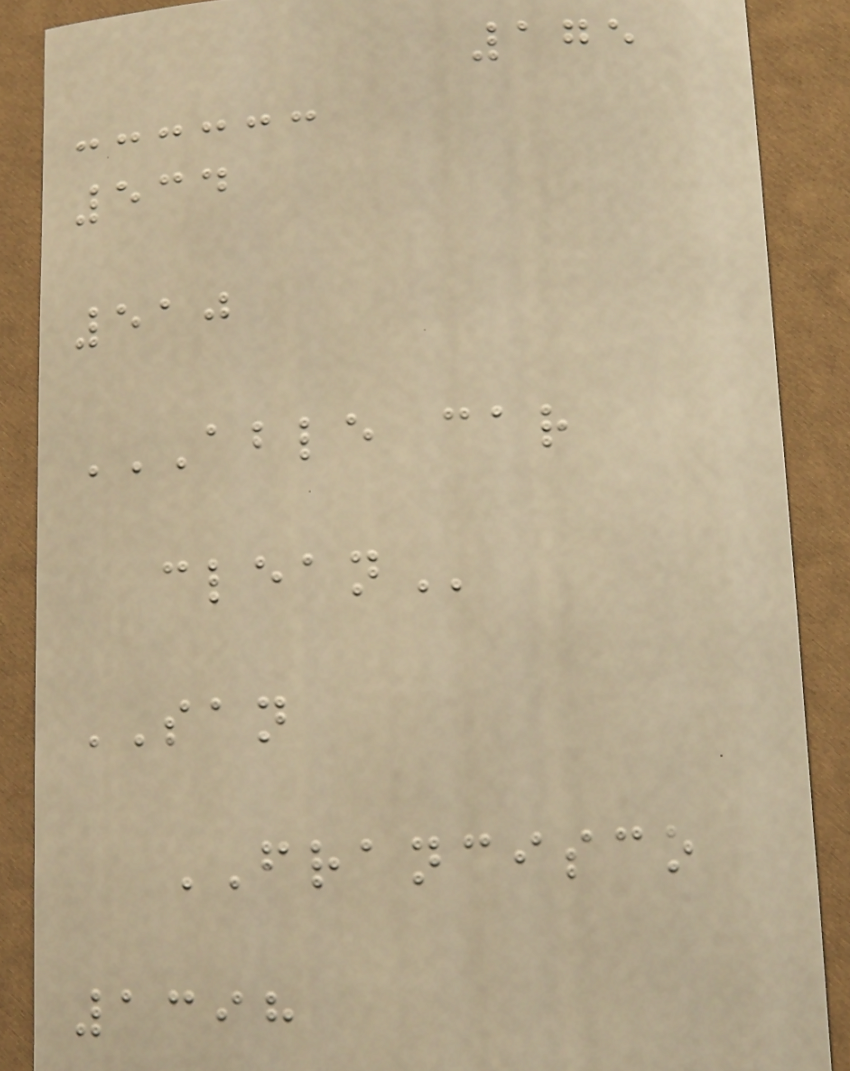175
534
510
ABLE CAR
CLEAN
SAN
FRANCISCO
1398
